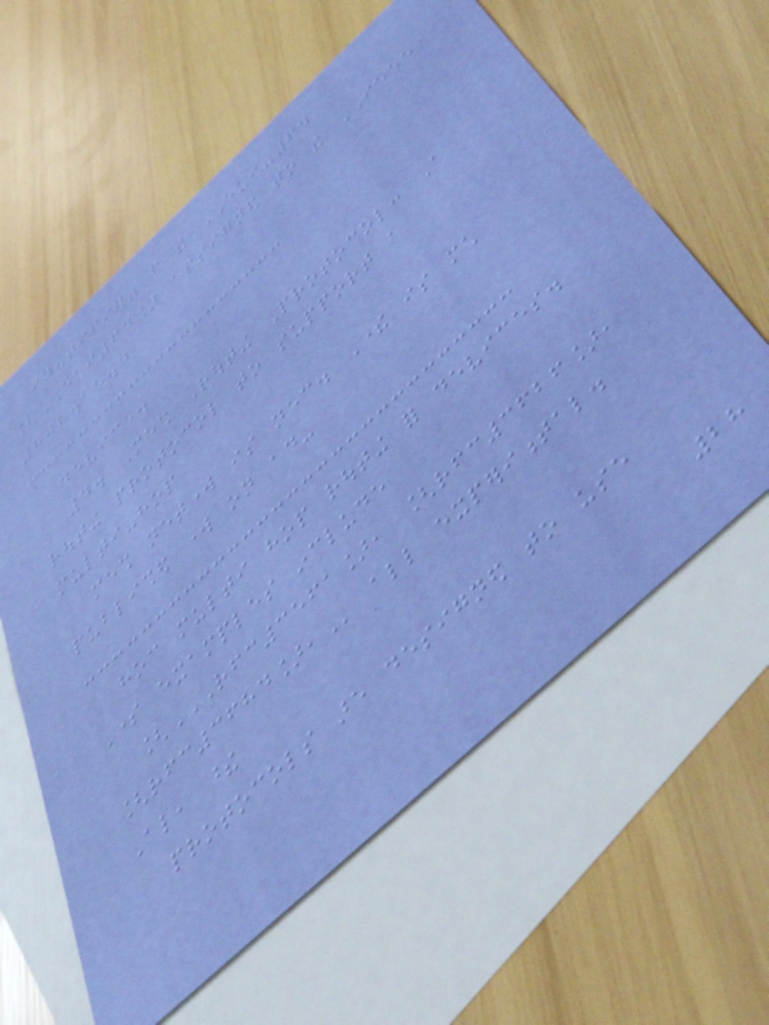identifier" from the EUI-64
[EUI64] assigned to the IEEE
802.15.4
device.
4. Mesh Routing Protocol: A
routing protocol to support a
multi-hop
mesh network is necessary. There is much
published work on ad-
hoc multi hop routing for devices.
Some examples include
[RFC3561], [RFC3626],
[RFC3684], all experimental.
Also, these
protocols are designed to use
28
